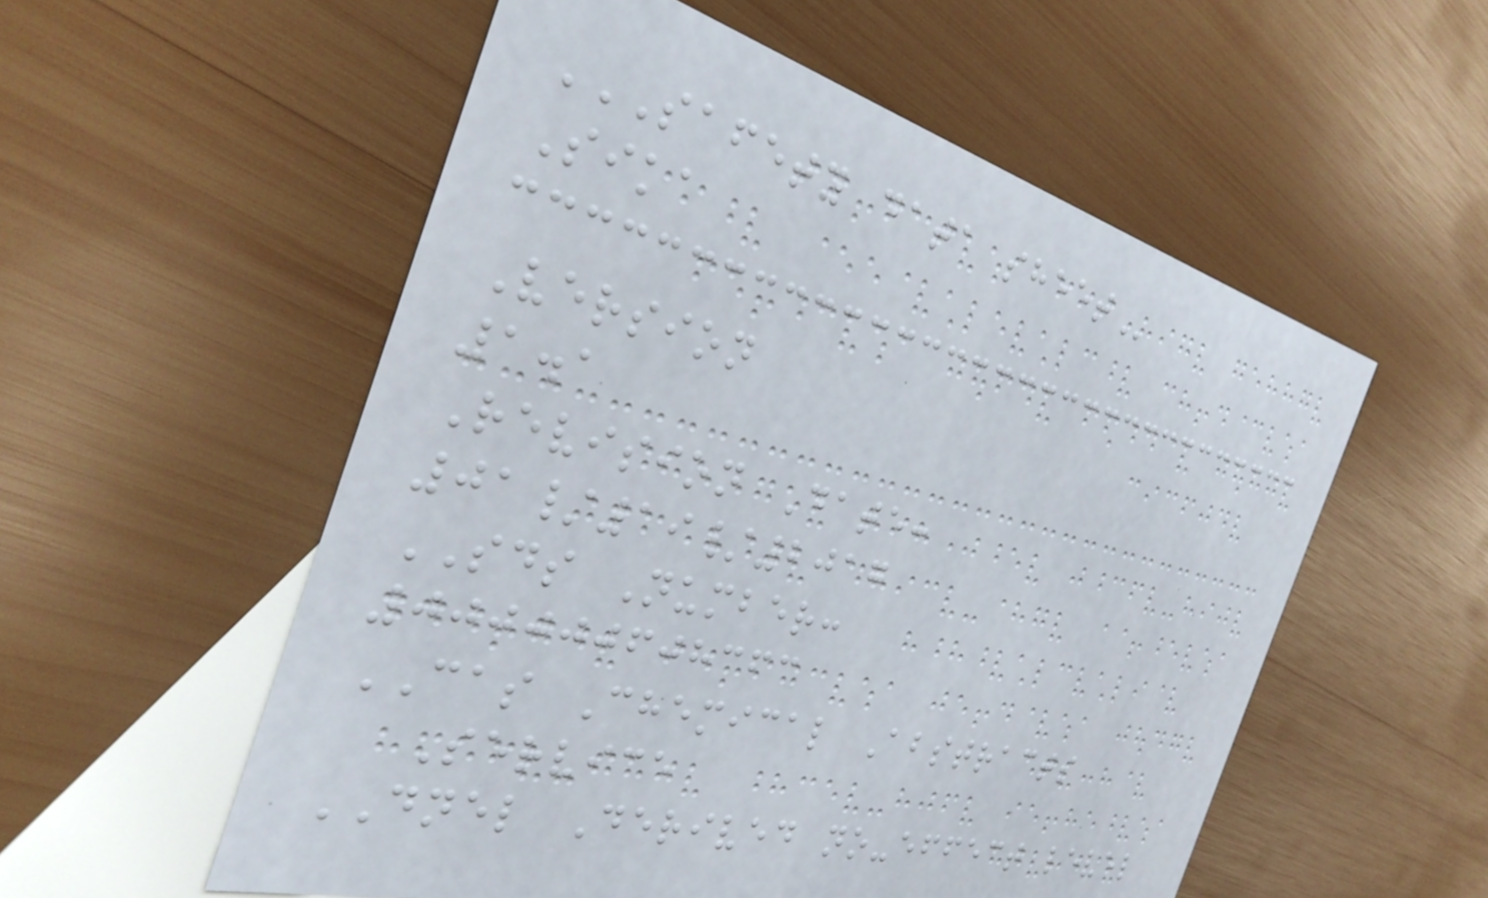SAFETY DATA SHEET
Sika
Version
1.1
Revision Date:
01/19/2017
SDS Number:
000000608363
CAS Chemical Abstracts
Service
DNEL Derived no-effect level
